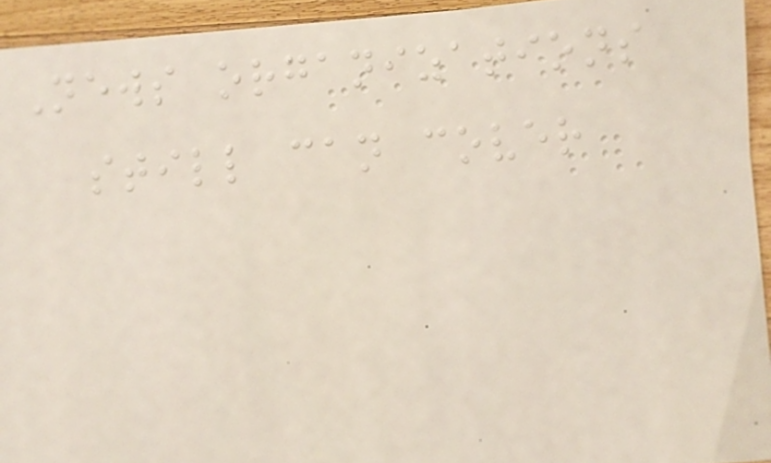News organizations
still can cover
